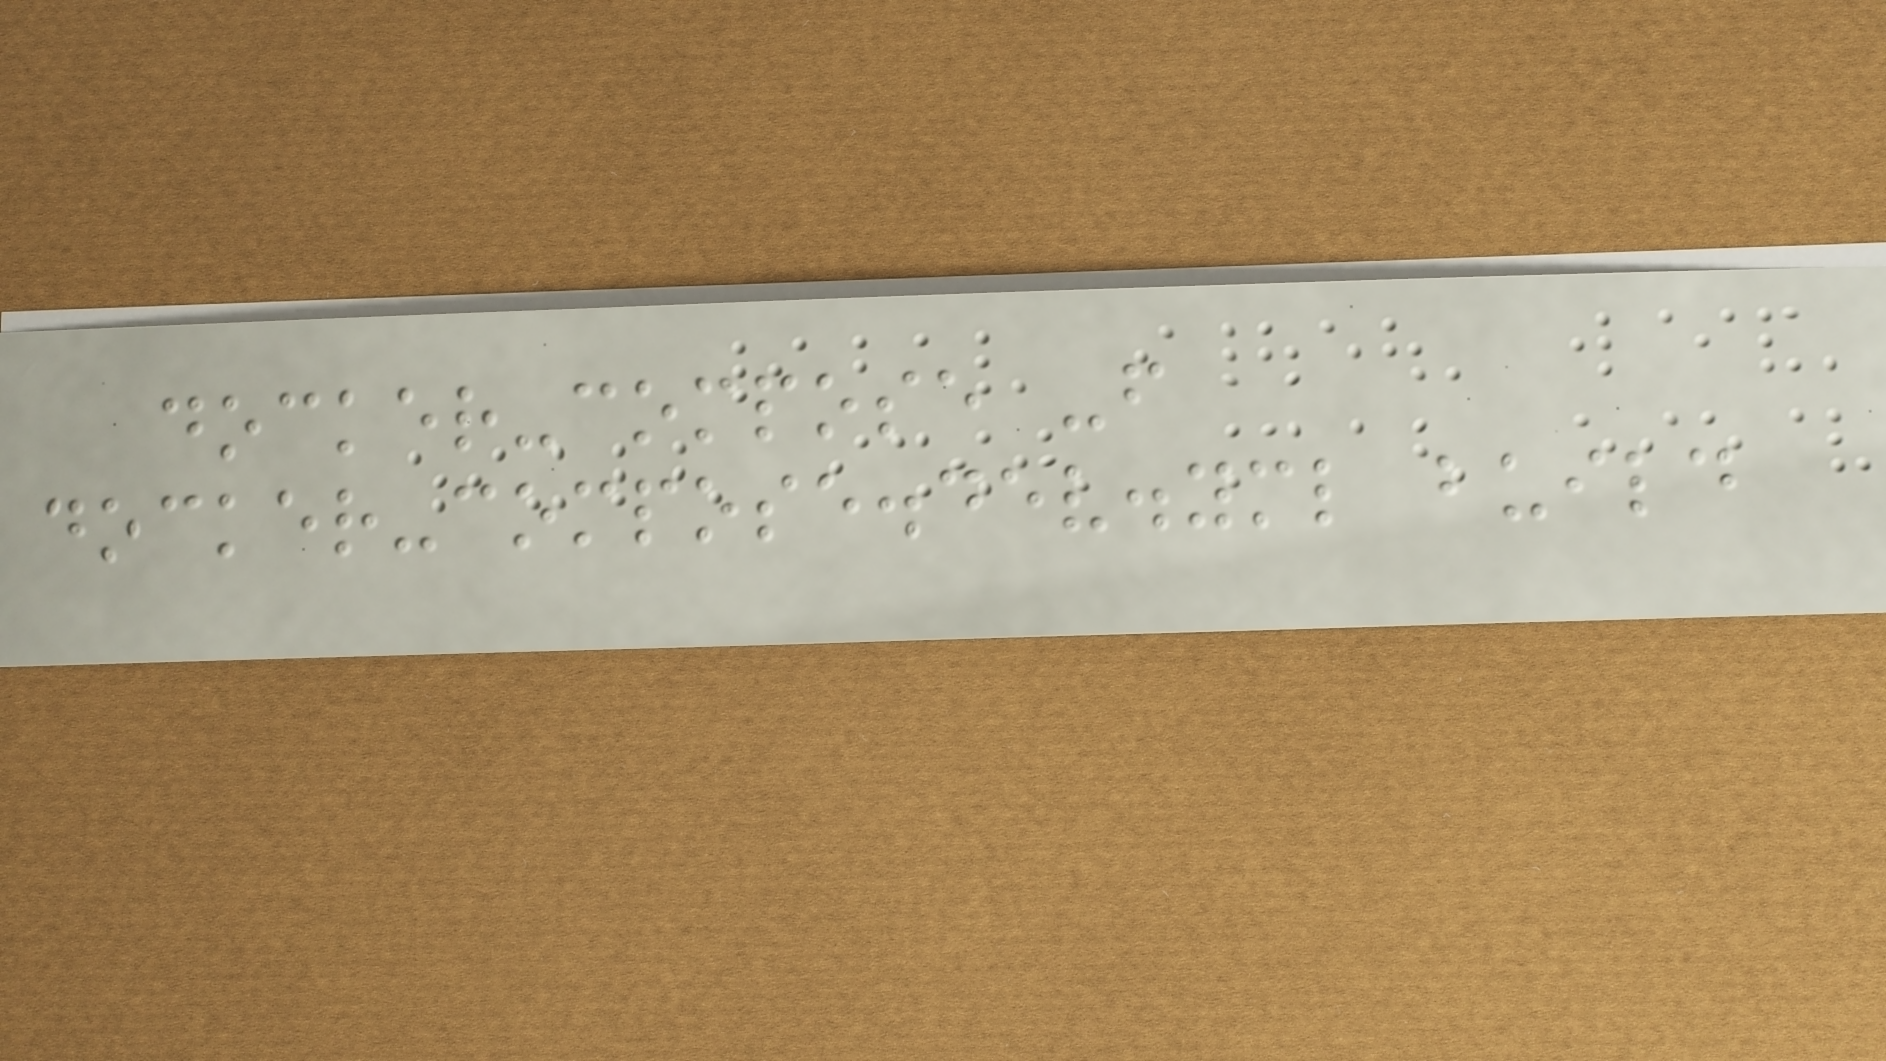docker-compose -f
docker-compose.dev.yml build
